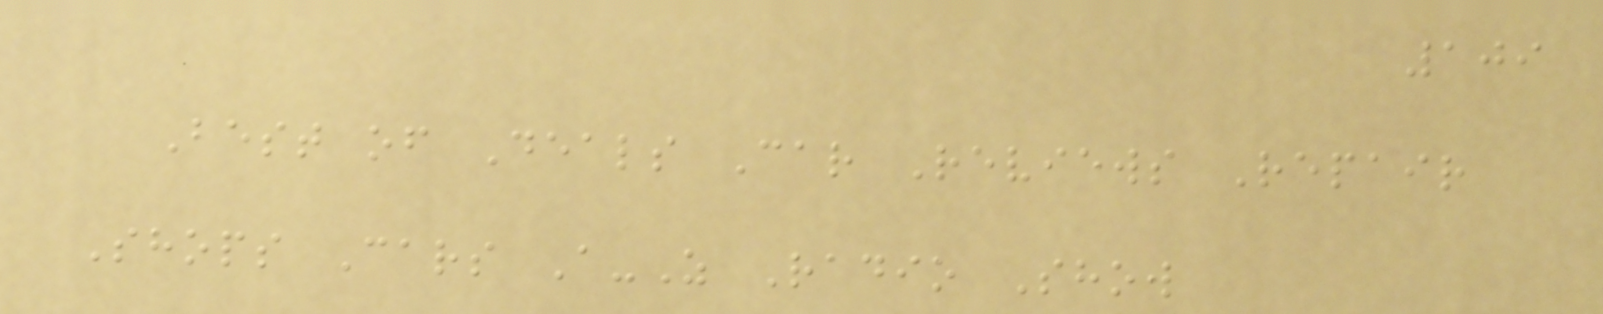109
Best of Deals Car Reviews Repair
Shops Cars A-Z Radio Show
